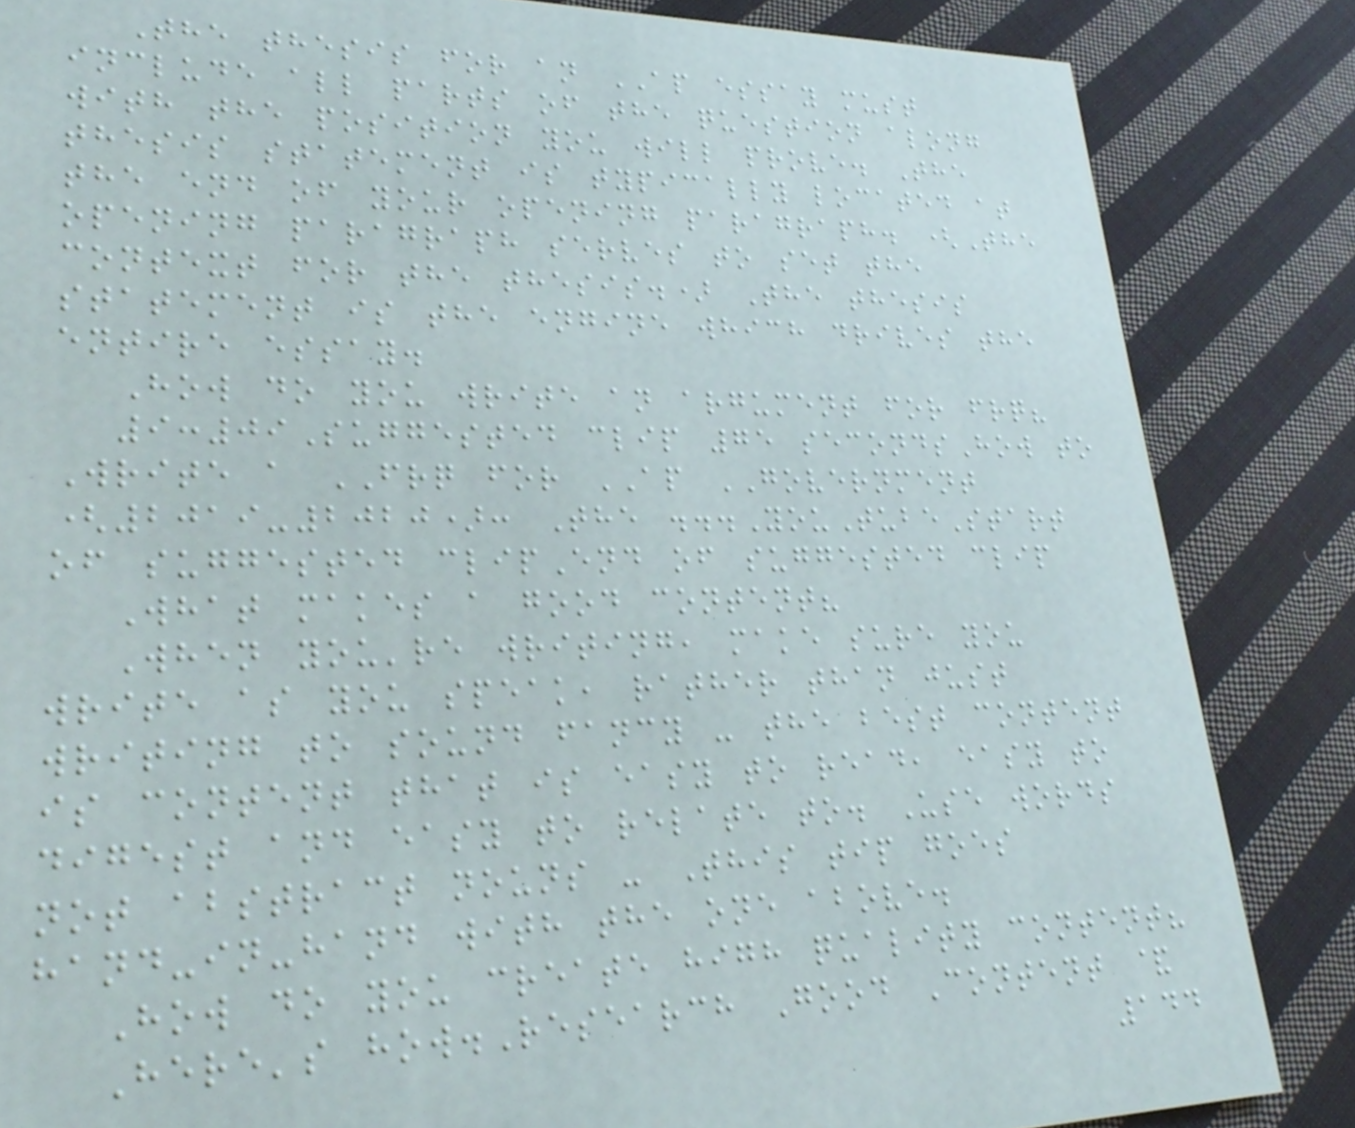The thesis for an AP essay must
include all parts of the question along
with the position you will prove. The
thesis statement is typically located at
the end of your opening paragraph. (The
opening paragraph serves to set the
context for the thesis.) The thesis
statement is the engine which drives the
entire essay.
How do you write an argument for frq?
9:09Suggested clip 75 secondsHow to
Write a FRQ for AP GOVERNMENT
(2019-2020): The ...YouTubeStart
of suggested clipEnd of suggested clip
What makes a good content?
When you're writing, make sure you
write as you speak, rather than just
writing to sound fancy - the best content
is content that is easy to read, easy to
digest and easy to relate to. Use words
not abstract nouns - This tip goes
hand-in-hand with the one above.
How do you create high quality content?
Here's how.Research Good Content &
144
